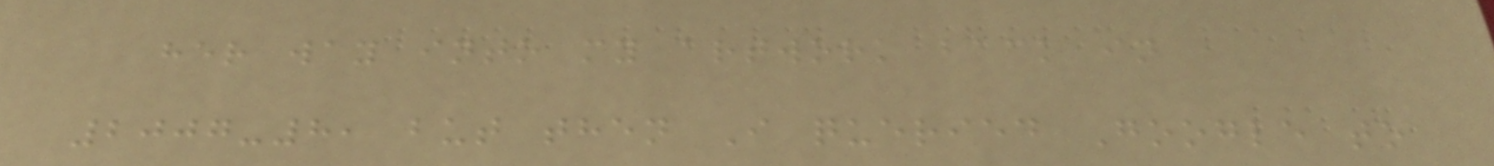her way into my artwork back in
2007-8, but then I queried Google to
